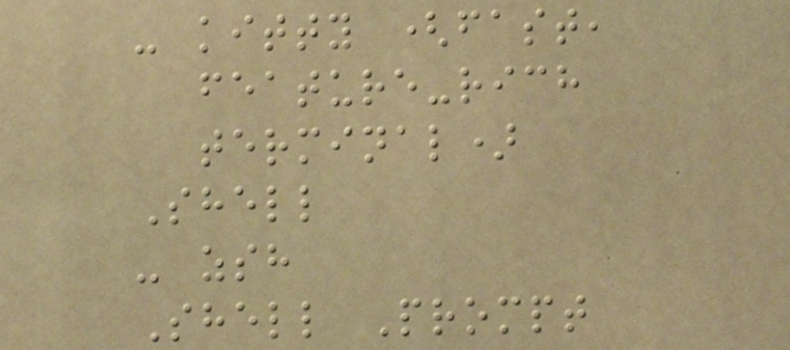- kitty (fast,
feature-rich
terminal)
Shell
- zsh
Shell Prompt
